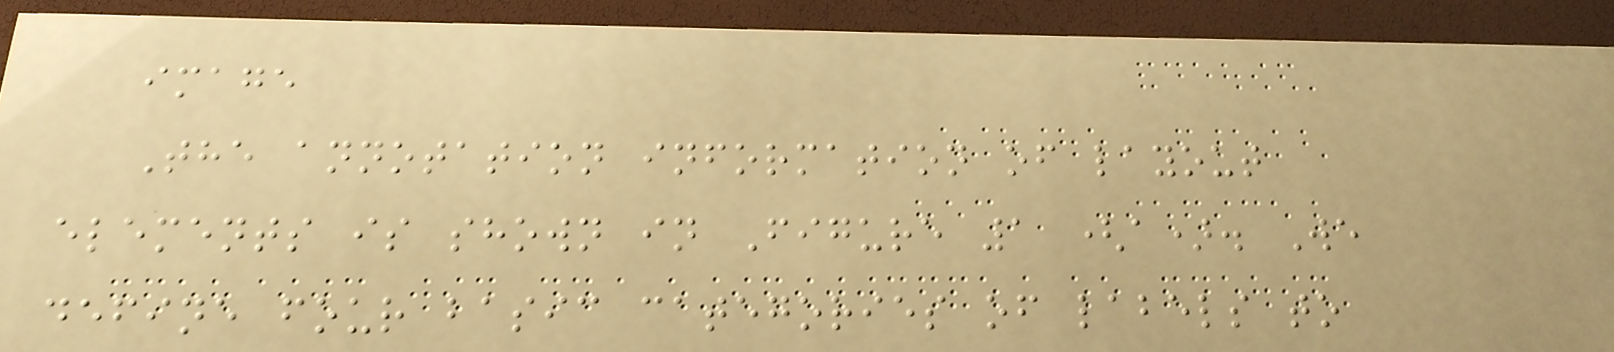image
The annotation information of layout
elements is shown in Figure 1 (a). We
define four basic categories of labels to
